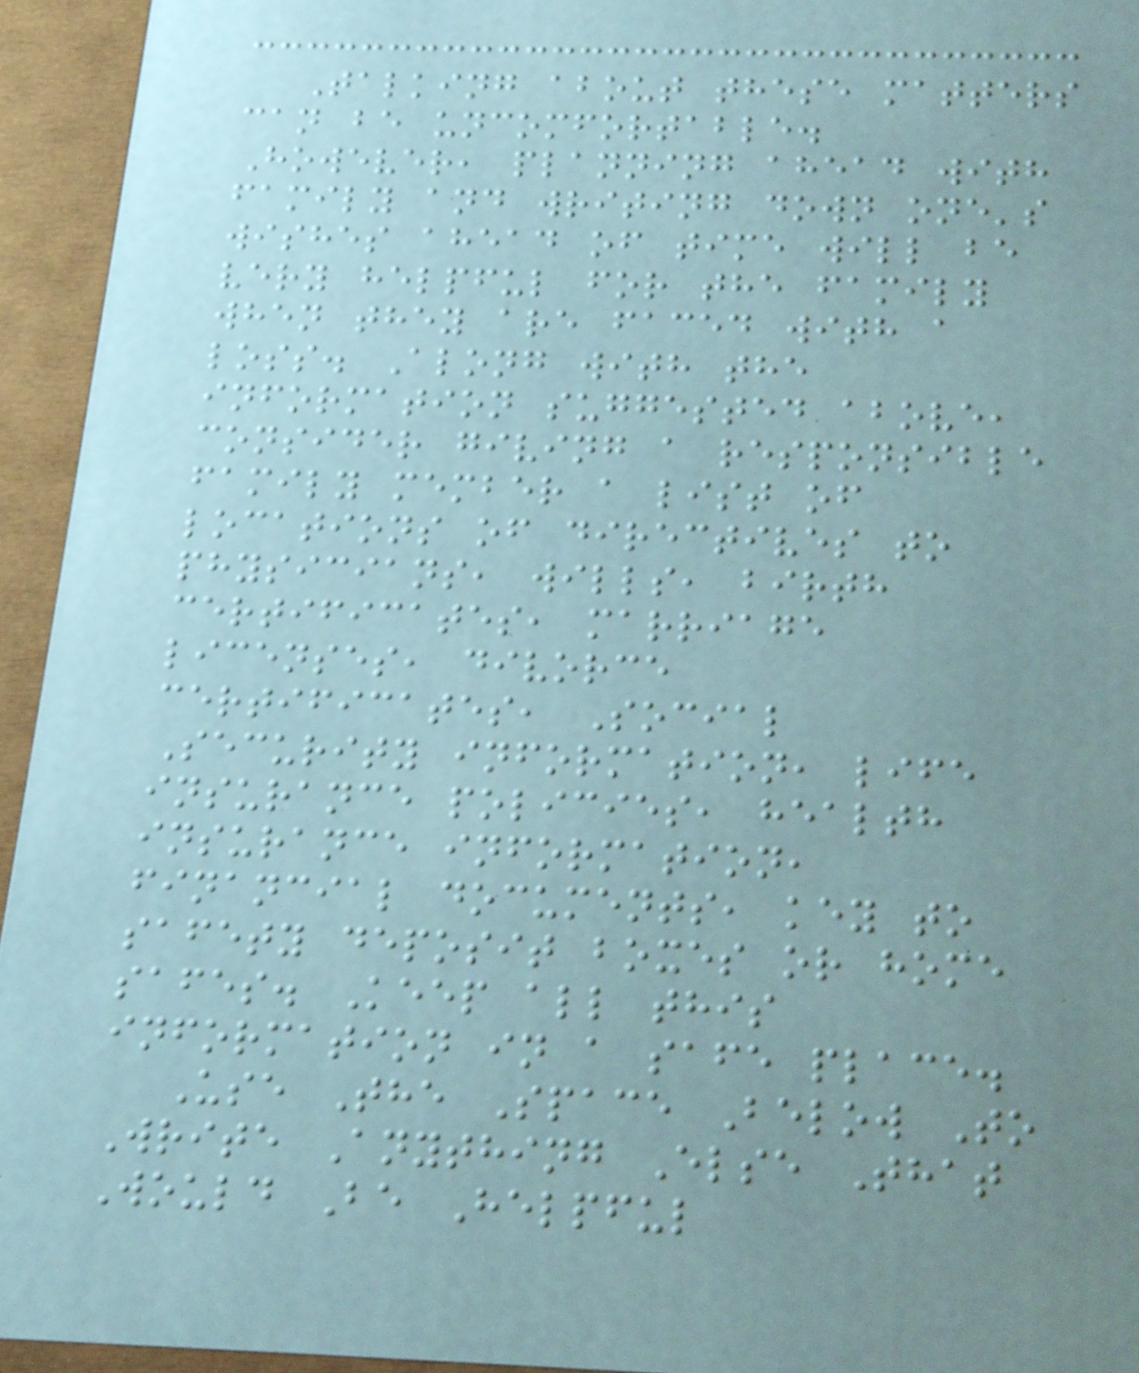Talking about these matters
can be uncomfortable.
However, planning ahead with
family and writing down one's
wishes ahead of time will be
very helpful for the family
when they are faced with a
loss. Along with the
information suggested above,
consider giving a responsible
family member a list of
locations of directives to
physicians, wills, birth
certificates, marriage
licenses, divorce
certificates, Social
Security information, life
insurance policies, health
insurance information,
financial documents, key to
safety deposit boxes or home
safes. Keep all this
information in a safe place.
Use The Space Below To
Write Anything Else That
Would Be Helpful
